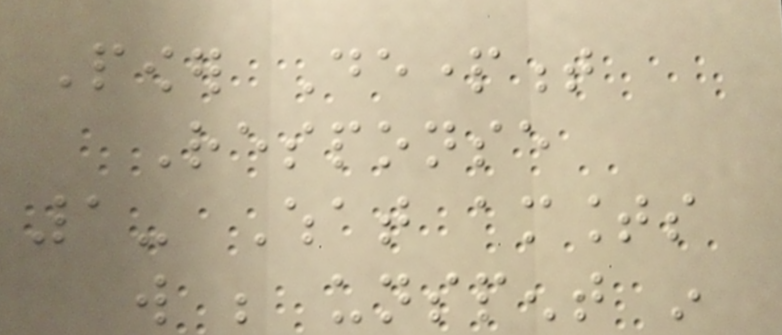Power Department
Response
1- What amounts
will be unspent in
